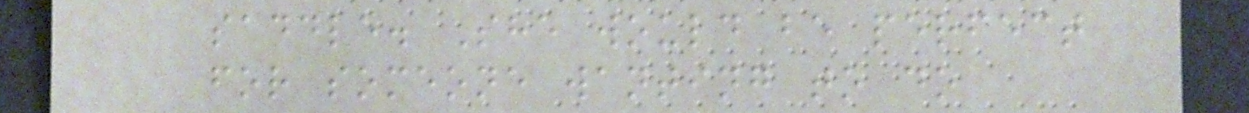saddle. She would be perfect
for someone wanting to do
